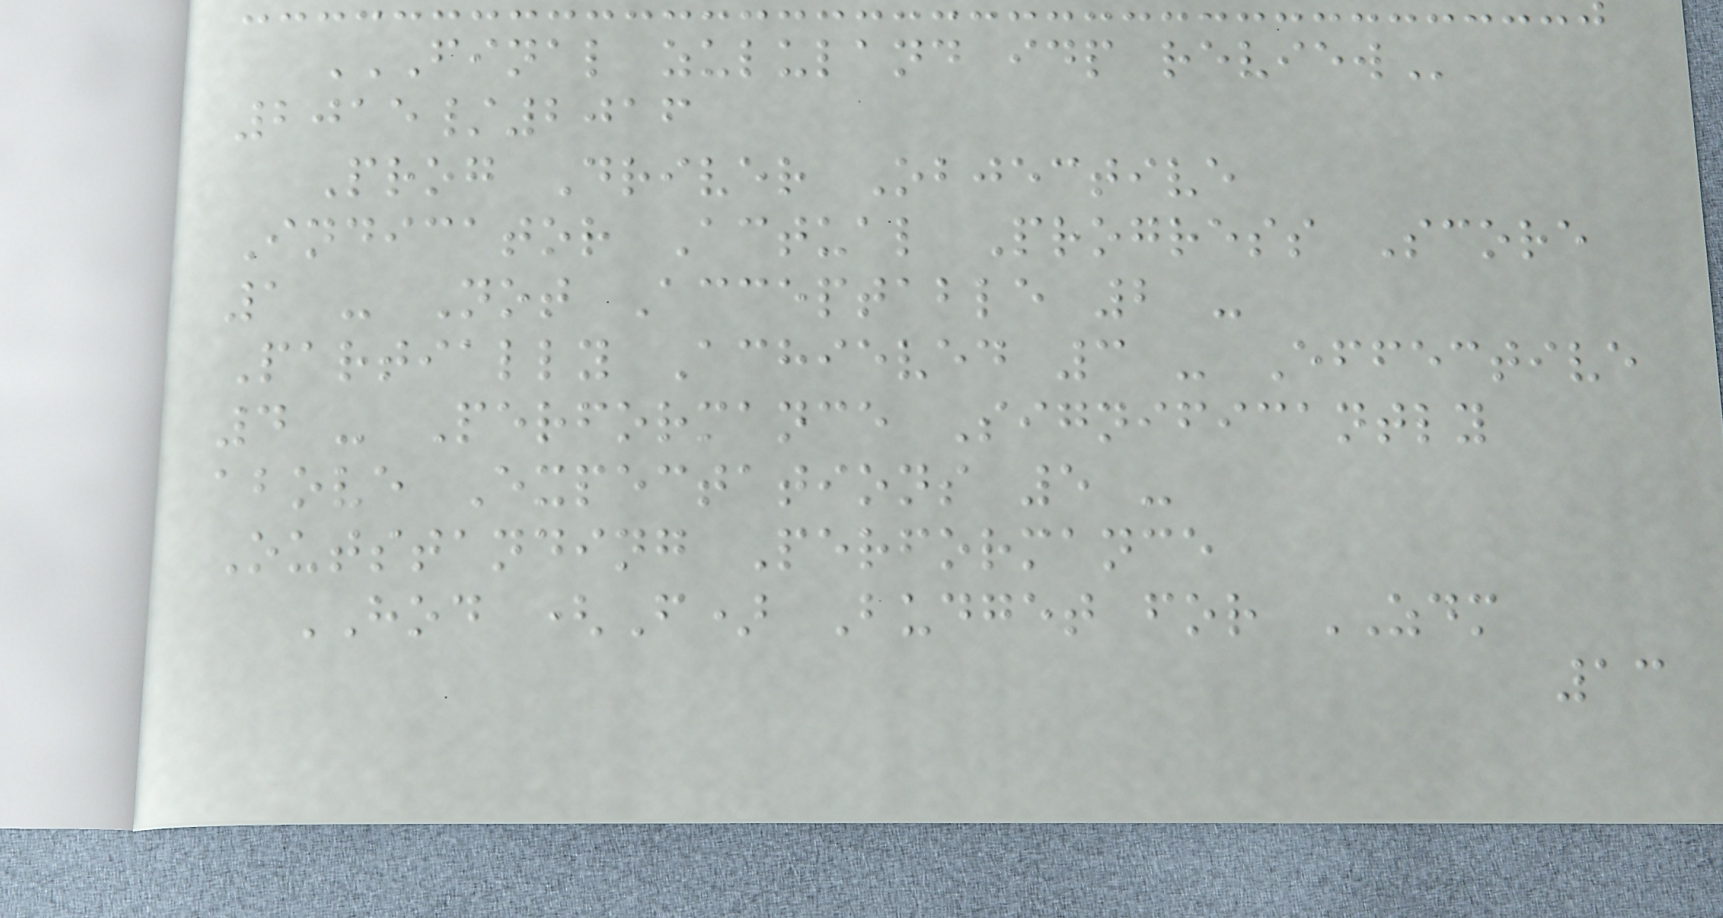FINAL ZULULAND IDP REVIEW
2015/2016
Prog Driver Objective
Indicator Actual Progress Score
1 - Not Acceptable 2 -
Partially Achieved 3 - Effective
4 - Performance Significantly
above Expectations 5 -
Outstanding Performance
HOD (F) Budget for ZDM
13
